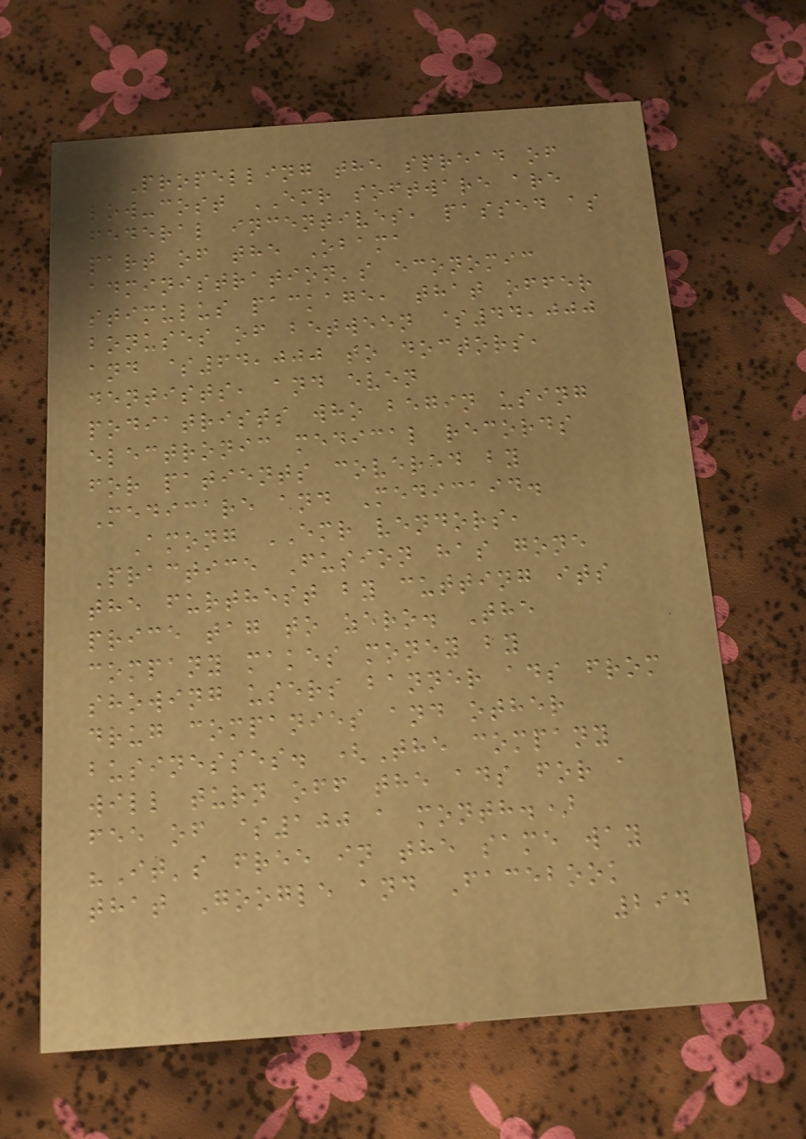Propelling the spread of
low-cost EMR software are
federal incentives, passed as
part of the Obama
administration's economic
stimulus package, that offer
bonuses of between $44,000
and $64,000 to doctors,
dentists, and even
podiatrists who begin using
electronic medical records
for patients covered by
Medicare and Medicaid.
Among EMR vendors,
Practice Fusion has gone
the furthest by cutting its
price tag to zero. The
company makes money by
showing users banner ads from
drug companies and other
businesses. (The company
will turn off the ads for a
fee of $100 a month.)
"It's free in the same way
that Google and Facebook
294
